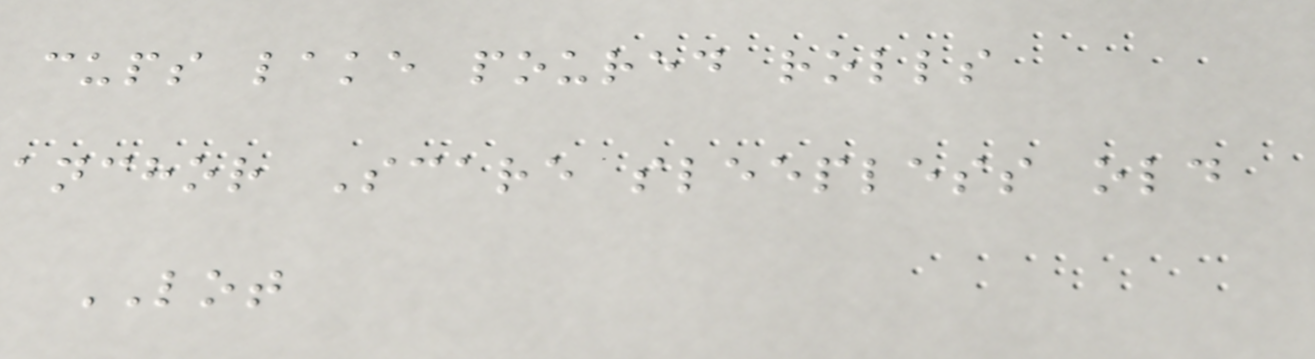cups lake poured rolls
anchor Scare sleepless old
LOT
